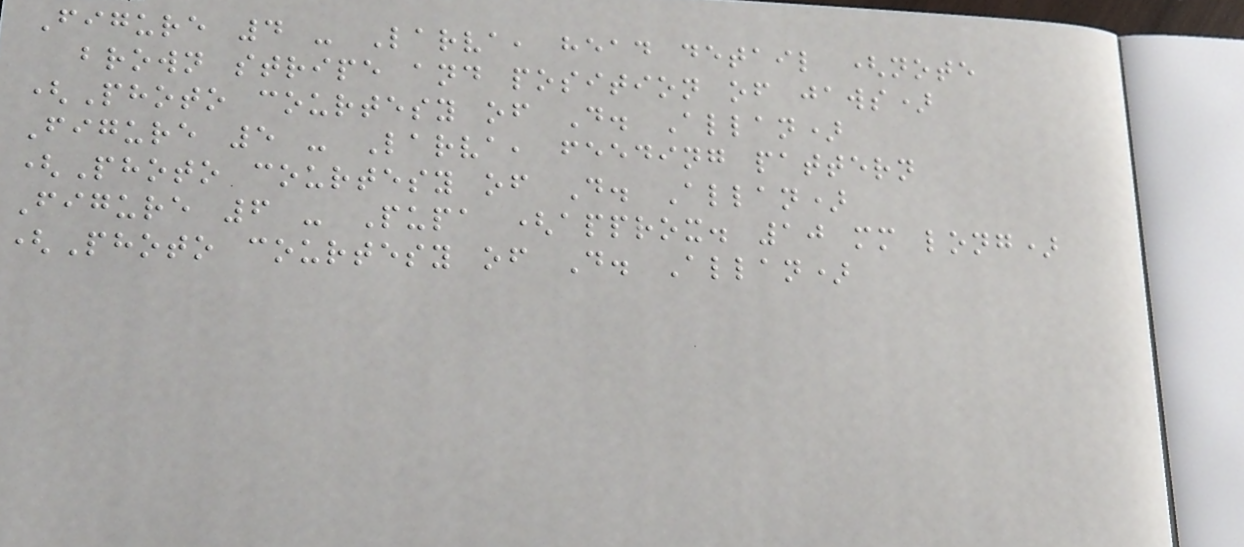Figure 4 - Larva, head detail (note
brown stripe and position of jaws)
(Photo courtesy of D. Allan)
Figure 5 - Larva, feeding pattern
(Photo courtesy of D. Allan)
Figure 6 - Pupa (approx. 10 mm long)
(Photo courtesy of D. Allan)
